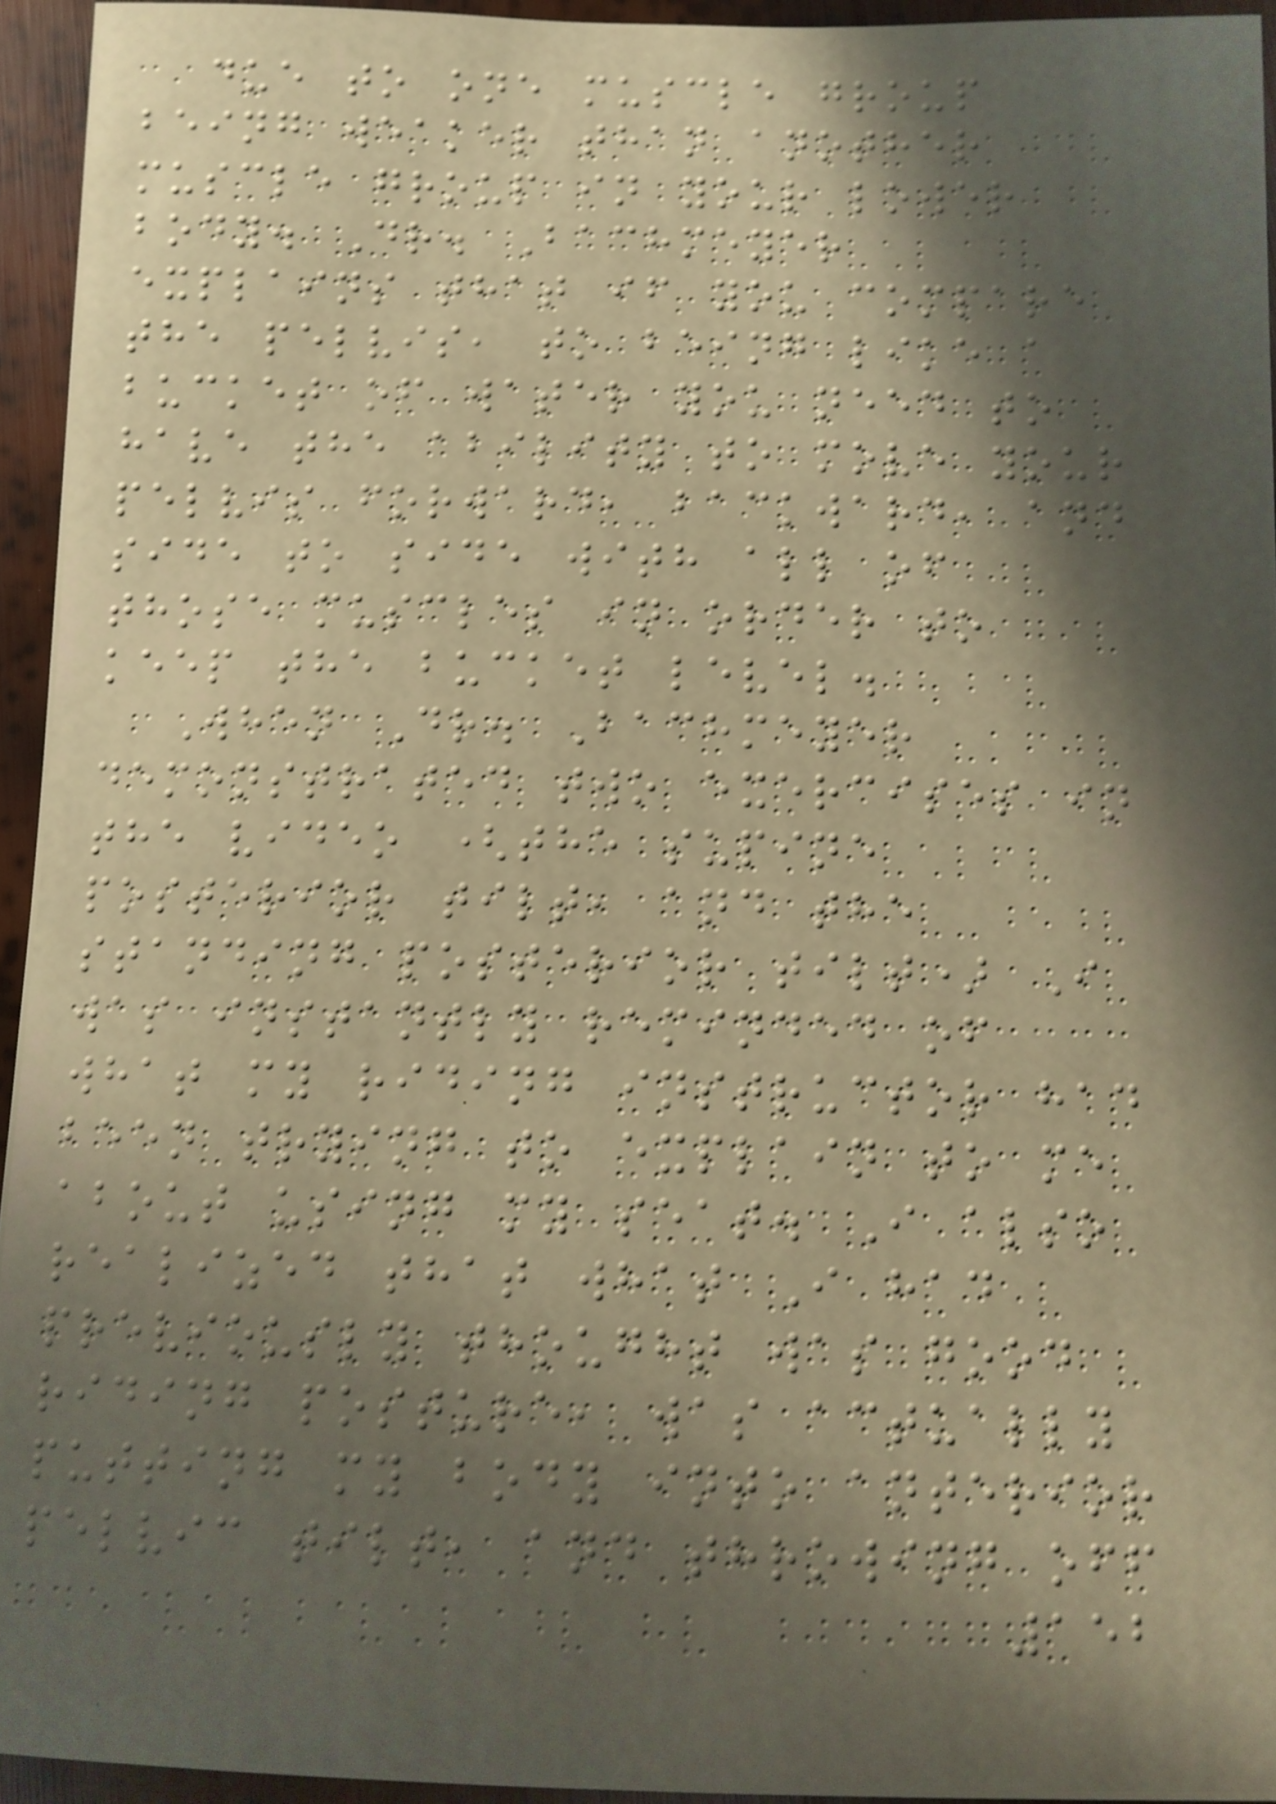due to one muscle group
being weaker than another
muscle group in your lower
body. Dr. Bachmeyer
explains that if you compare
the pelvis, to being like a
bucket of water you need to
have the ability to move your
pelvis forward, backward, and
side to side with all of
those muscles in order to
keep the bucket level.
When Dr. Bachmeyer
demonstrated two exercises in
the video (the supine
posterior tilt, and the
standing posterior tilt) I
was instantly reminded of
what my riding instructor had
been trying to explain to me
about using my seat. I also
realized that what I had
previously thought was good
riding posture, was actually
putting my body into anterior
pelvic tilt, and throwing off
152
